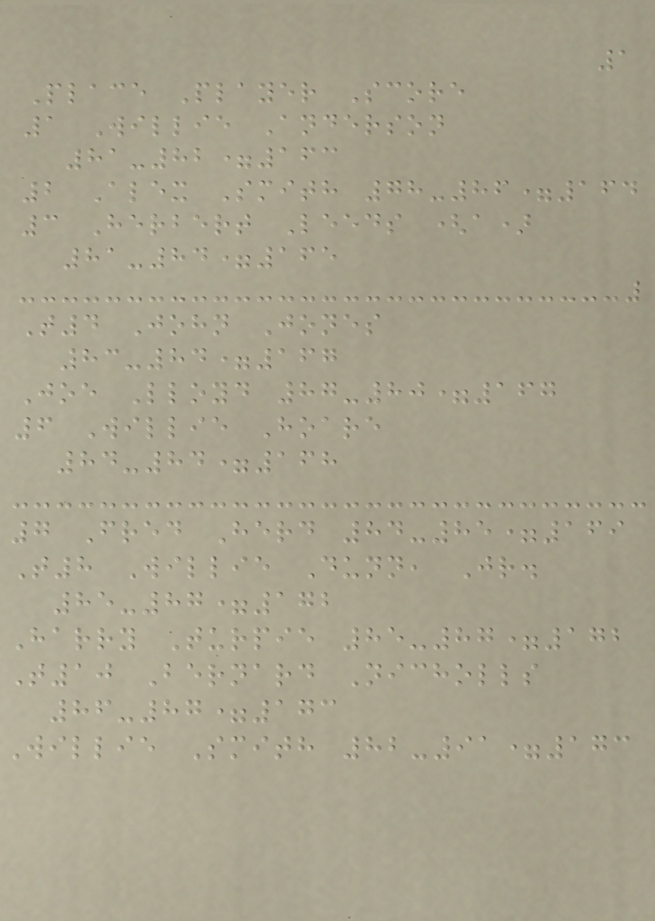1
Place Player Score
1 Willie Anderson
81-82=163
2 Alex Smith 78-86=164
3 Herbert Leeds (a)
81-84=165
T4 John Jones
83-84=167
Joe Lloyd 87-80=167
6 Willie Hoare
84-84=168
7 Fred Herd 84-85=169
T8 Willie Dunn, Jr.
85-87=172
Harry Turpie 85-87=172
T10 Bernard Nicholls
86-87=173
Willie Smith 82-91=173
